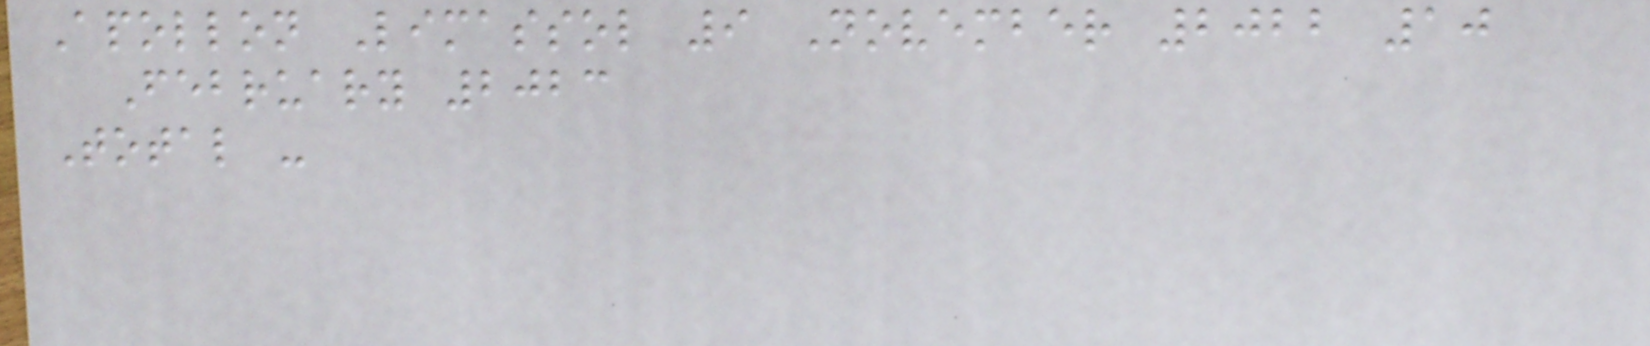Apollon Limassol 9 November 2022 10
February 2023
Total -
